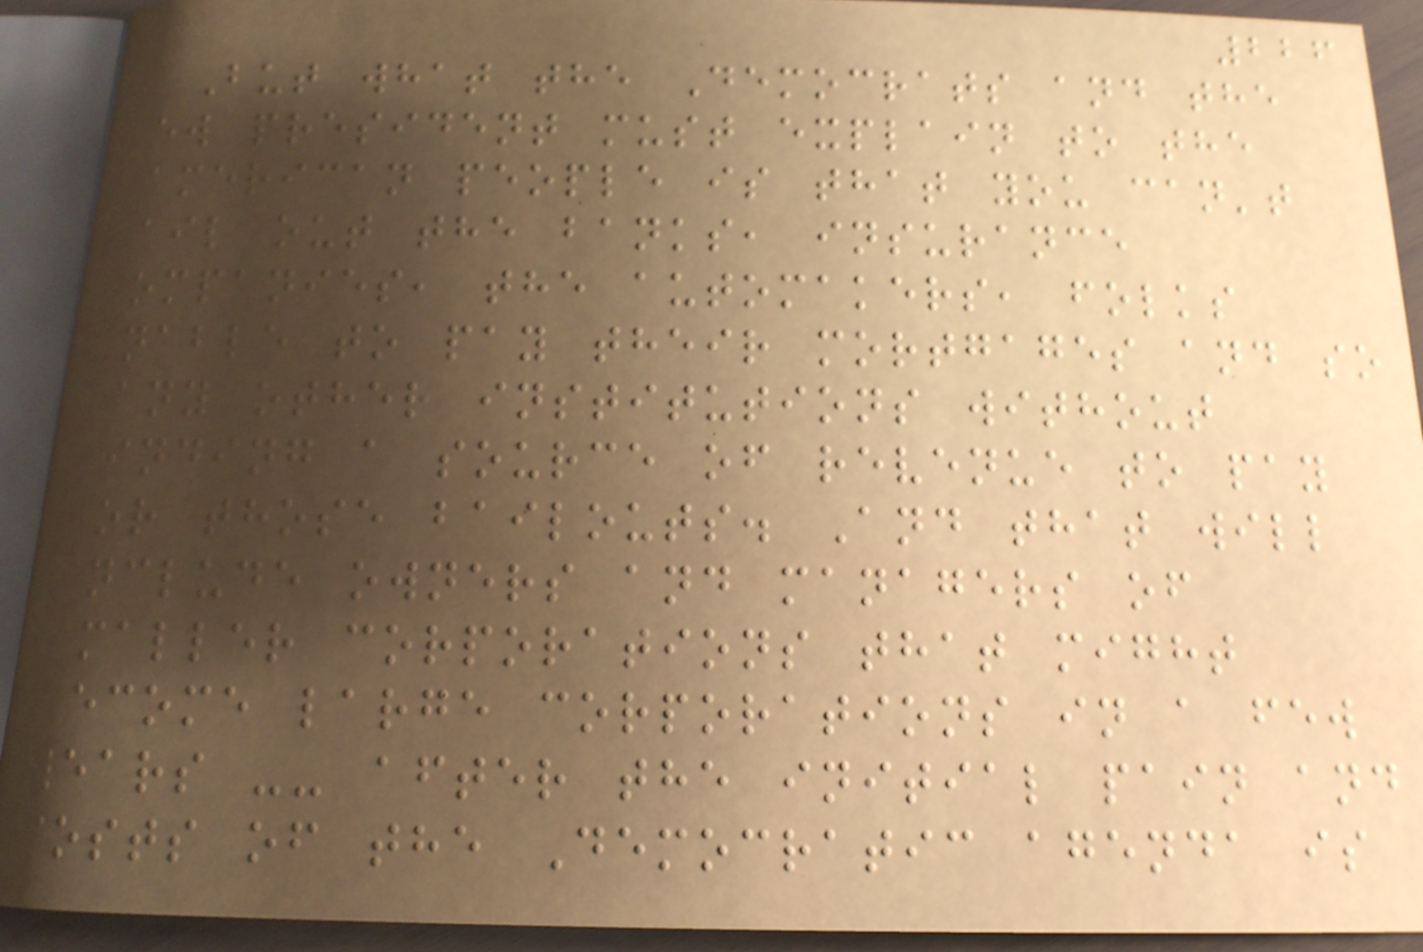226
But what the Democrats and the
new president must explain to the
American people is that you can't
bail out the banks, insurance
companies, the automakers, folks
unable to pay their mortgages and so
many other institutions without
finding a source of revenue to pay
for those bailouts. And that will
include owners and managers of
smaller corporations that might
become large corporations in a few
years -- after the initial pain and
costs of the Democratic agenda is
